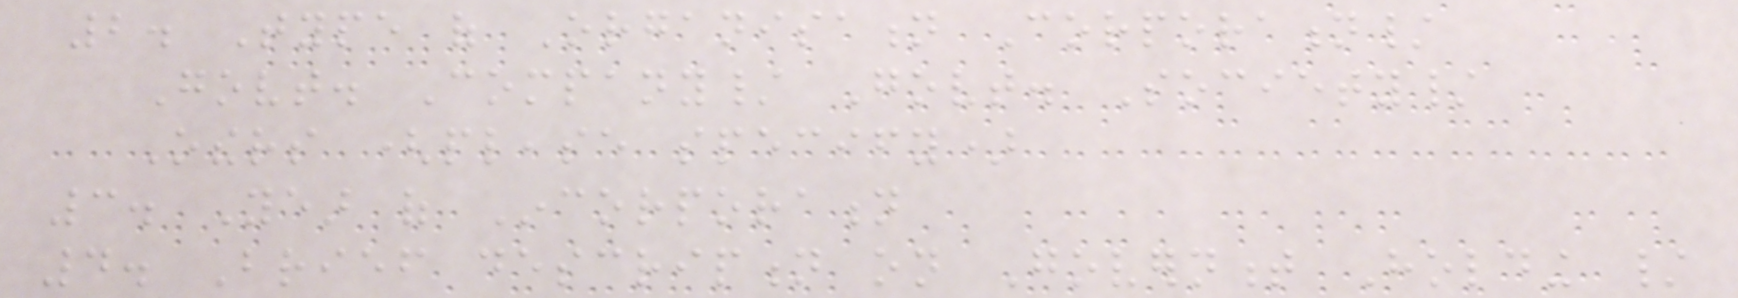2. Type of Organisation Corporation/
Govt. Company/ Govt. Society/
Others (please specify)
3. Year of Incorporation
4. Brief description on Government Holding /
